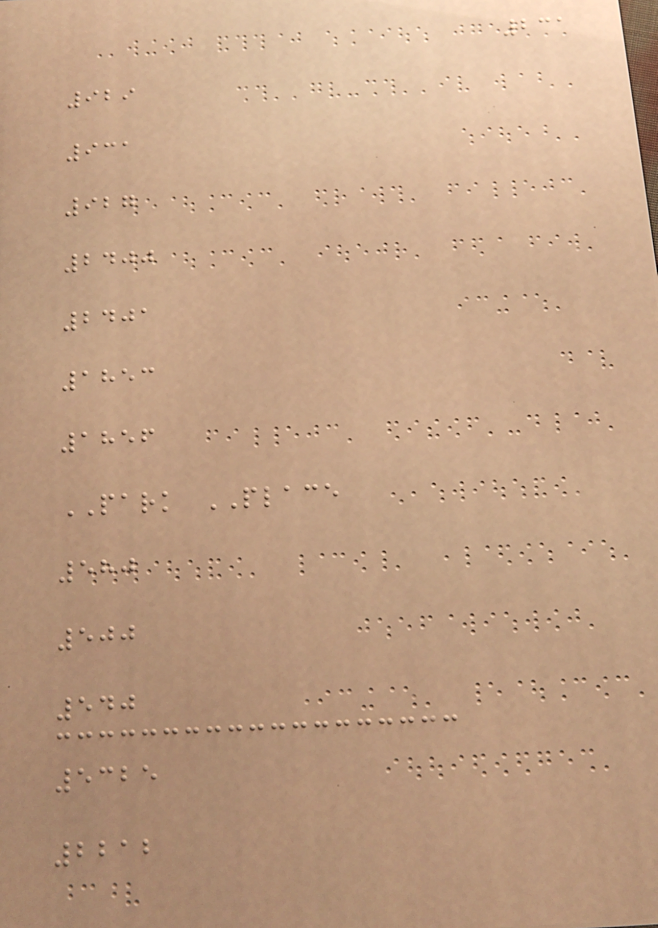231
929
931
927
2400
2401
1853
1856
PARK PLACE
580
500
540
5325
2212
